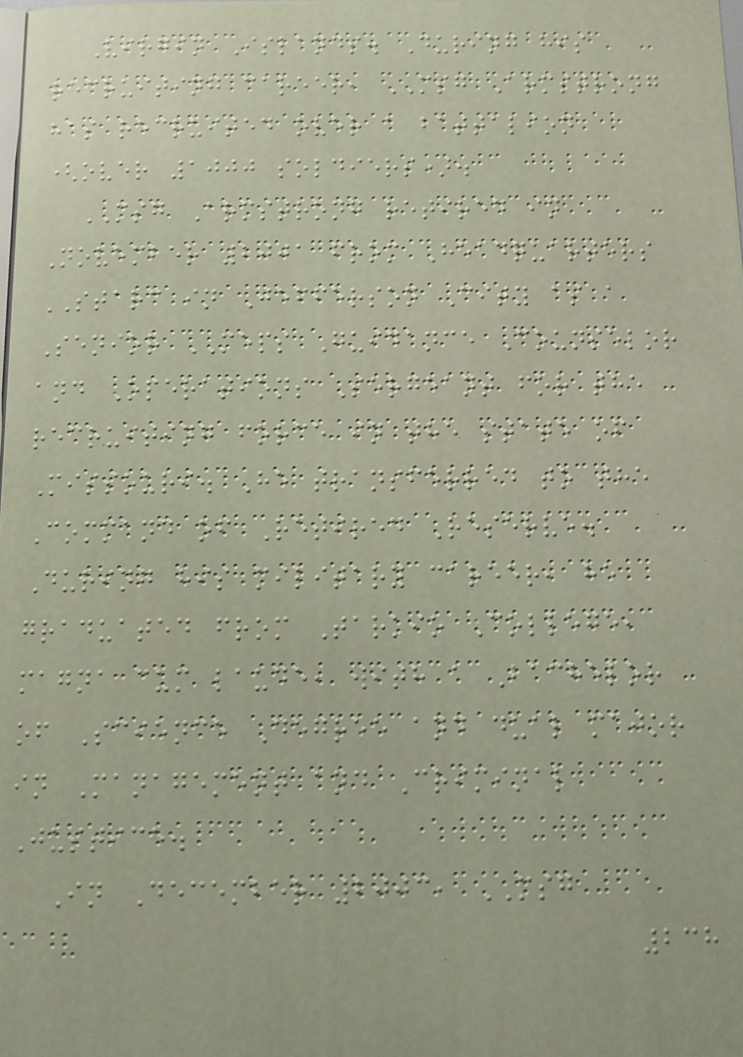Virgin Islands. During his
recruiting career, MSG Armstrong
has recruited over a battalion
(over 1000 soldiers).
MSG Armstrong retired in
November 2001 from Headquarters
STARC in Jefferson City as a
Senior MEPS Guidance Counselor
and Operations Sergeant for the
recruiting force in the state of
Missouri. He transferred to the
Command of Retired Reserve.
During his military career, he
graduated from Tarkio College,
magna cum laude, with a Bachelor
of Science Degree and dual major
in Management and Criminal
Justice.
In December 2003, MSG
238
